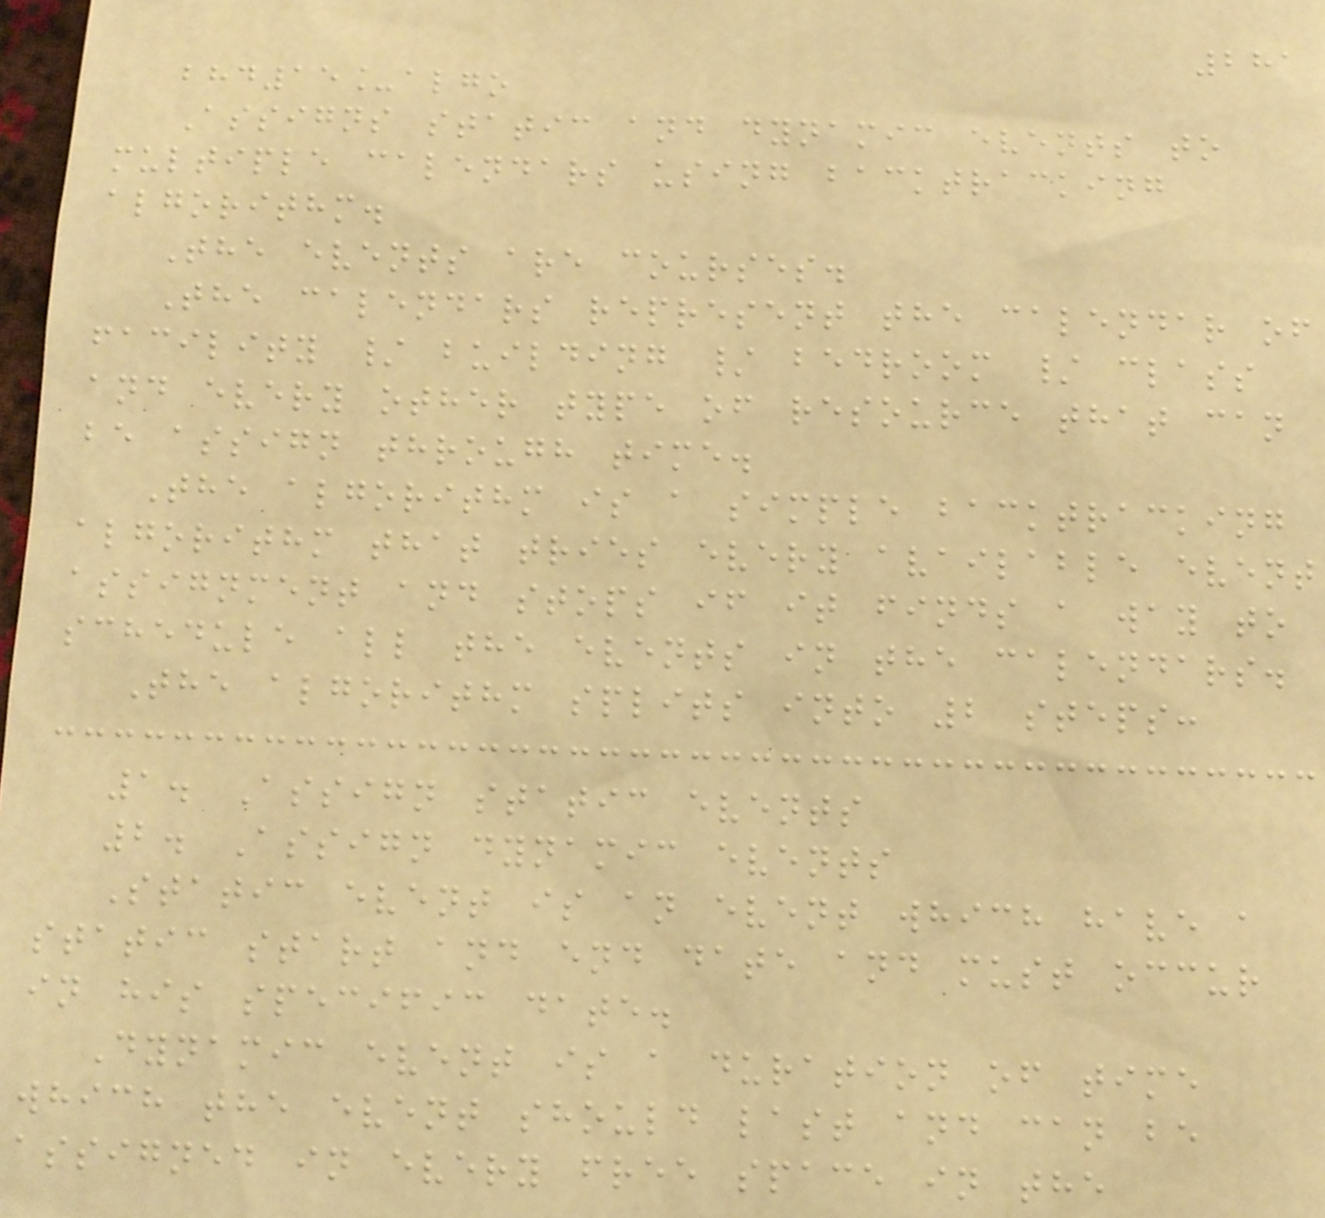281
bhd15_algo
Assigns static and dynamic events to
multiple calendars using backtracking
algorithm.
The events are courses.
The calendars represent the calendar of
facility / building / bedroom / class
and every other type of resource that can
be assign through time.
The algorithm is a simple backtracking
algorithm that tries every available event
assignment and stops if it finds a way to
schedule all the events in the calendars.
The algorithm splits into 2 steps:
1. Assign static events
2. Assign dynamic events
Static event is an event which have a
static start and end date and must occur
in his specific date.
Dynamic event is a duration of time
which the event should last and can be
assigned in every free space in the
